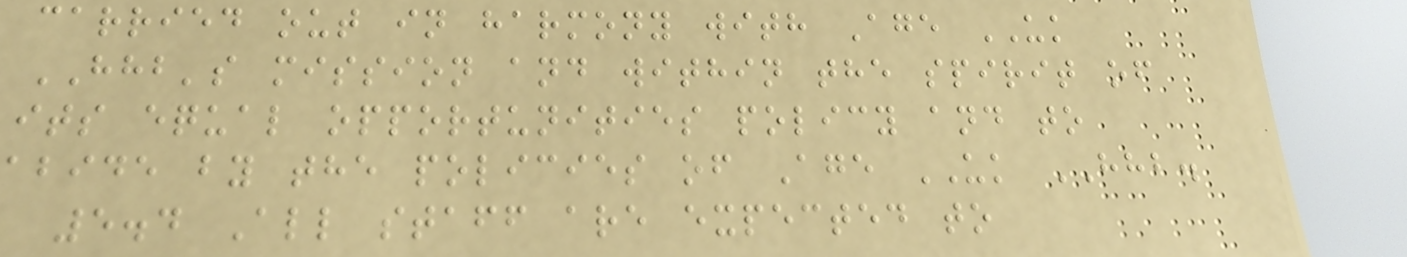carried out in harmony with Age UK
HHB's mission and within the spirit of
its equal opportunities policy and to
abide by the policies of Age UK HHB.
5.4 All staff are expected to
